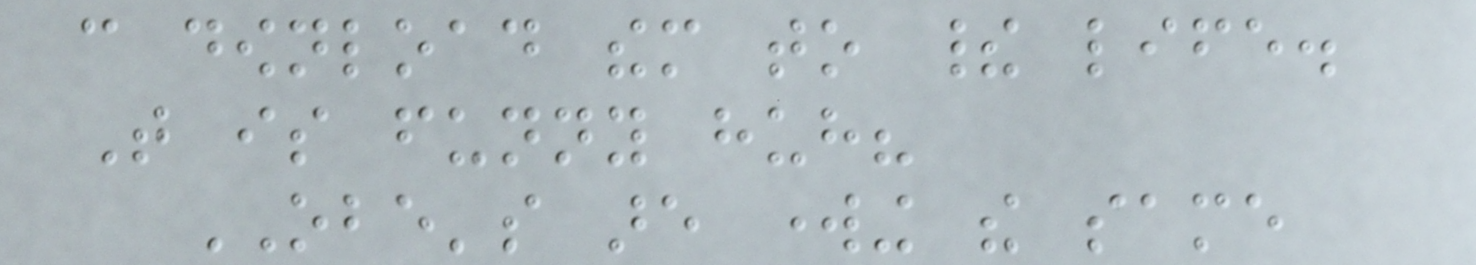can download them to their life.
That is funny huh?
OBE's are working the same
